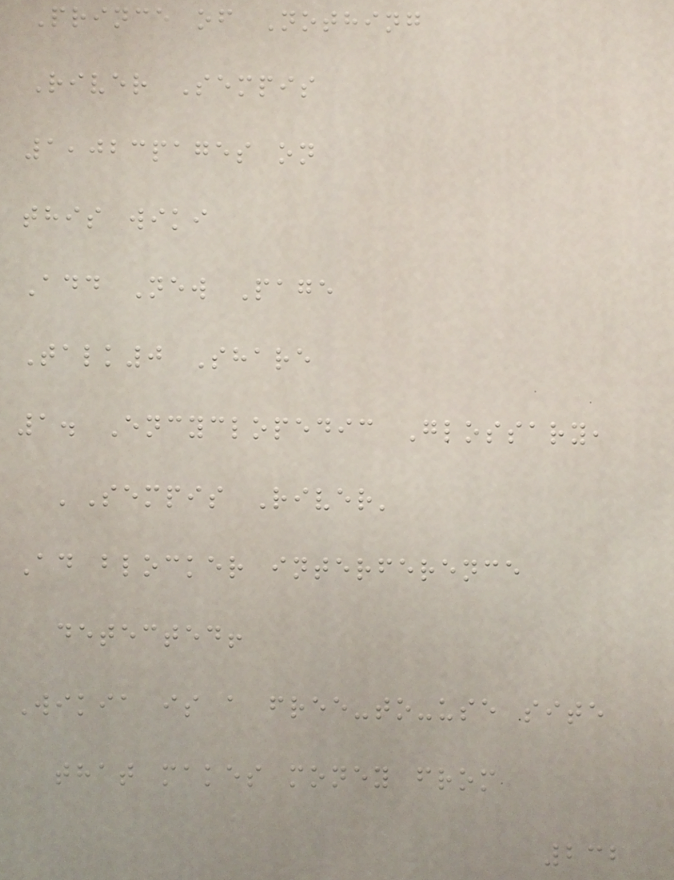Prince of Nothing
River Sempis
1,023pages on
this wiki
Add New Page
Talk0 Share
1. Encyclopedic Glossary,
'Sempis River'
Ad blocker interference
detected!
Wikia is a free-to-use site
that makes money from
232
